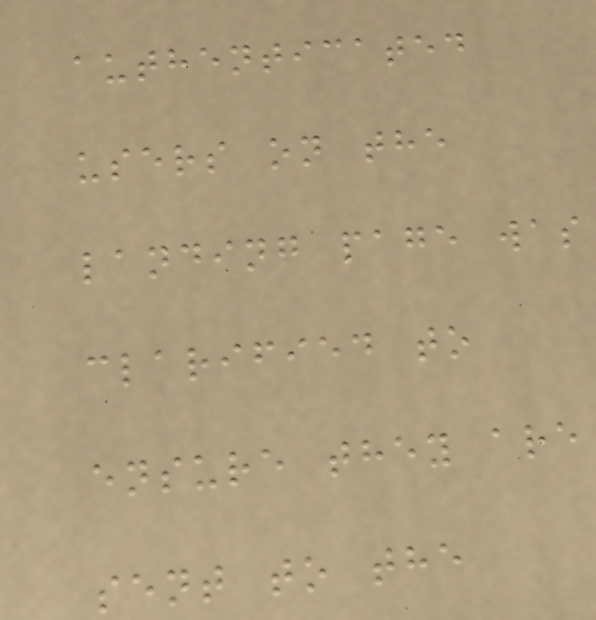authenticated
users on the
landing page was
clarified to
ensure they are
sent to the
